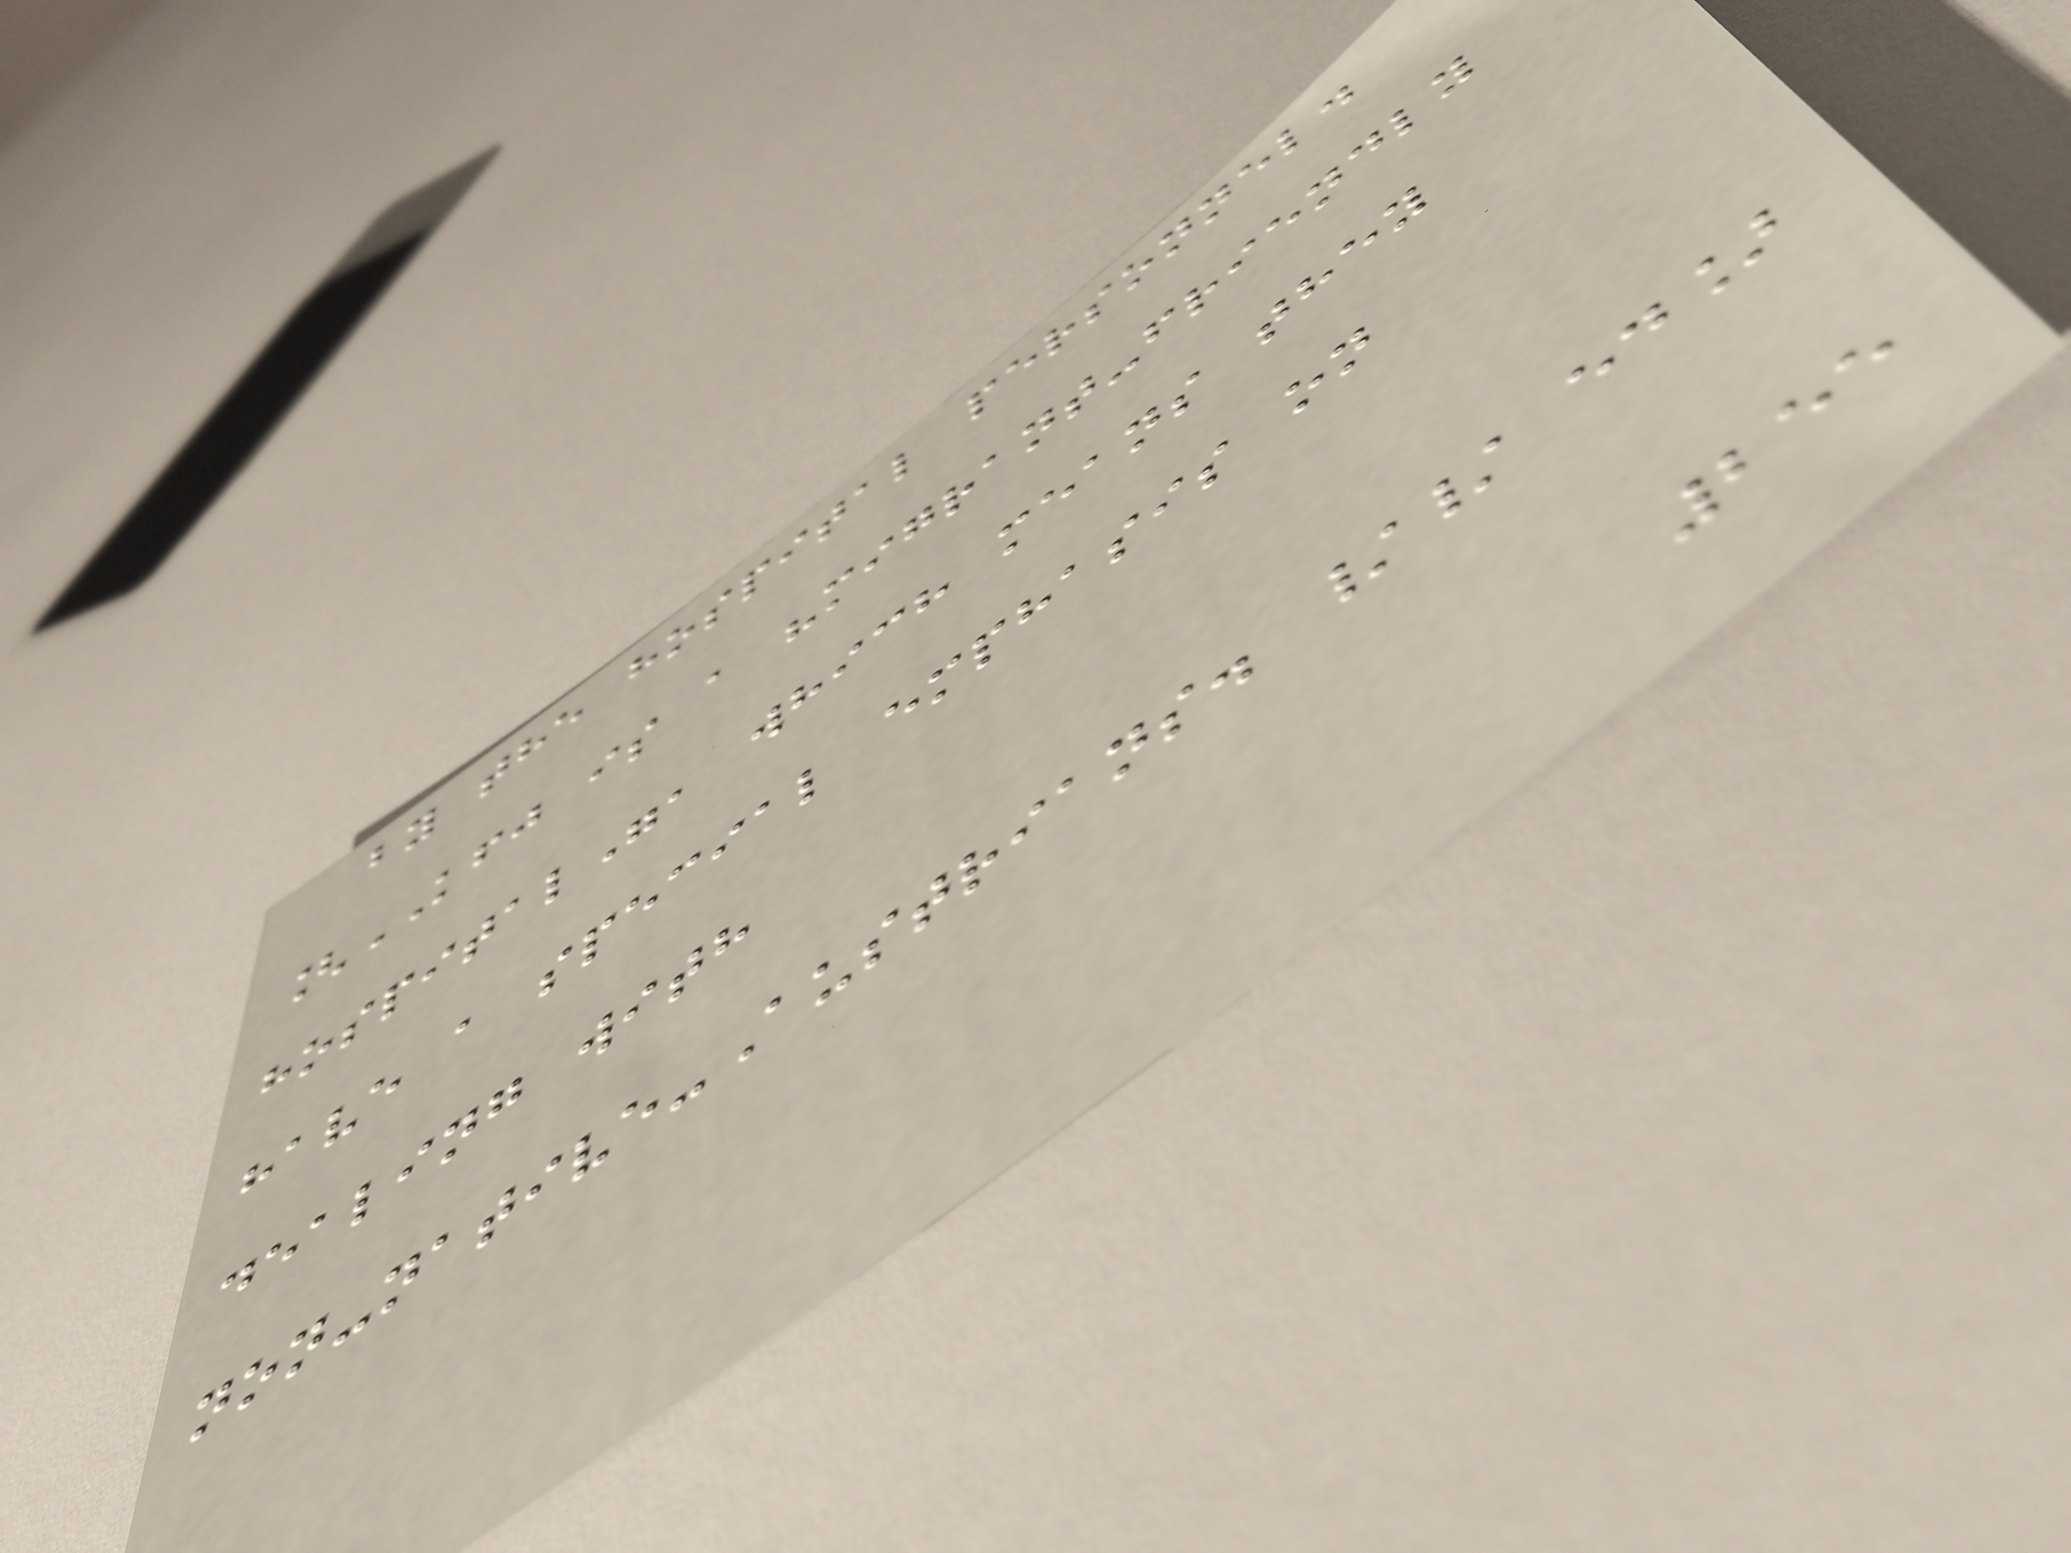by the hospital personnel.
[KFJ is a "migrant-friendly
hospital", which means they
have a special emphasis on
dealing with
non-native-Austrians. // ed]
255
